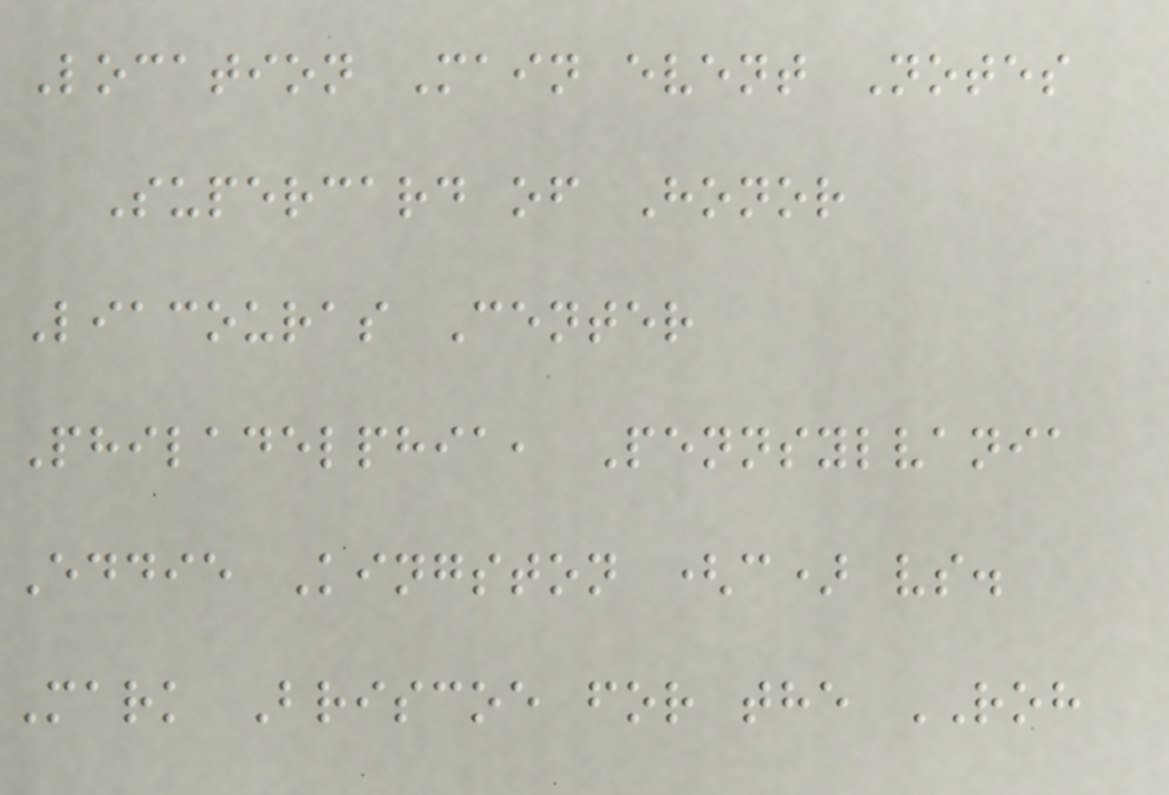Location Main event Notes
Supercard of Honor
Liacouras Center
Philadelphia, Pennsylvania
Eddie Kingston (c) vs.
Mark Briscoe for the ROH
